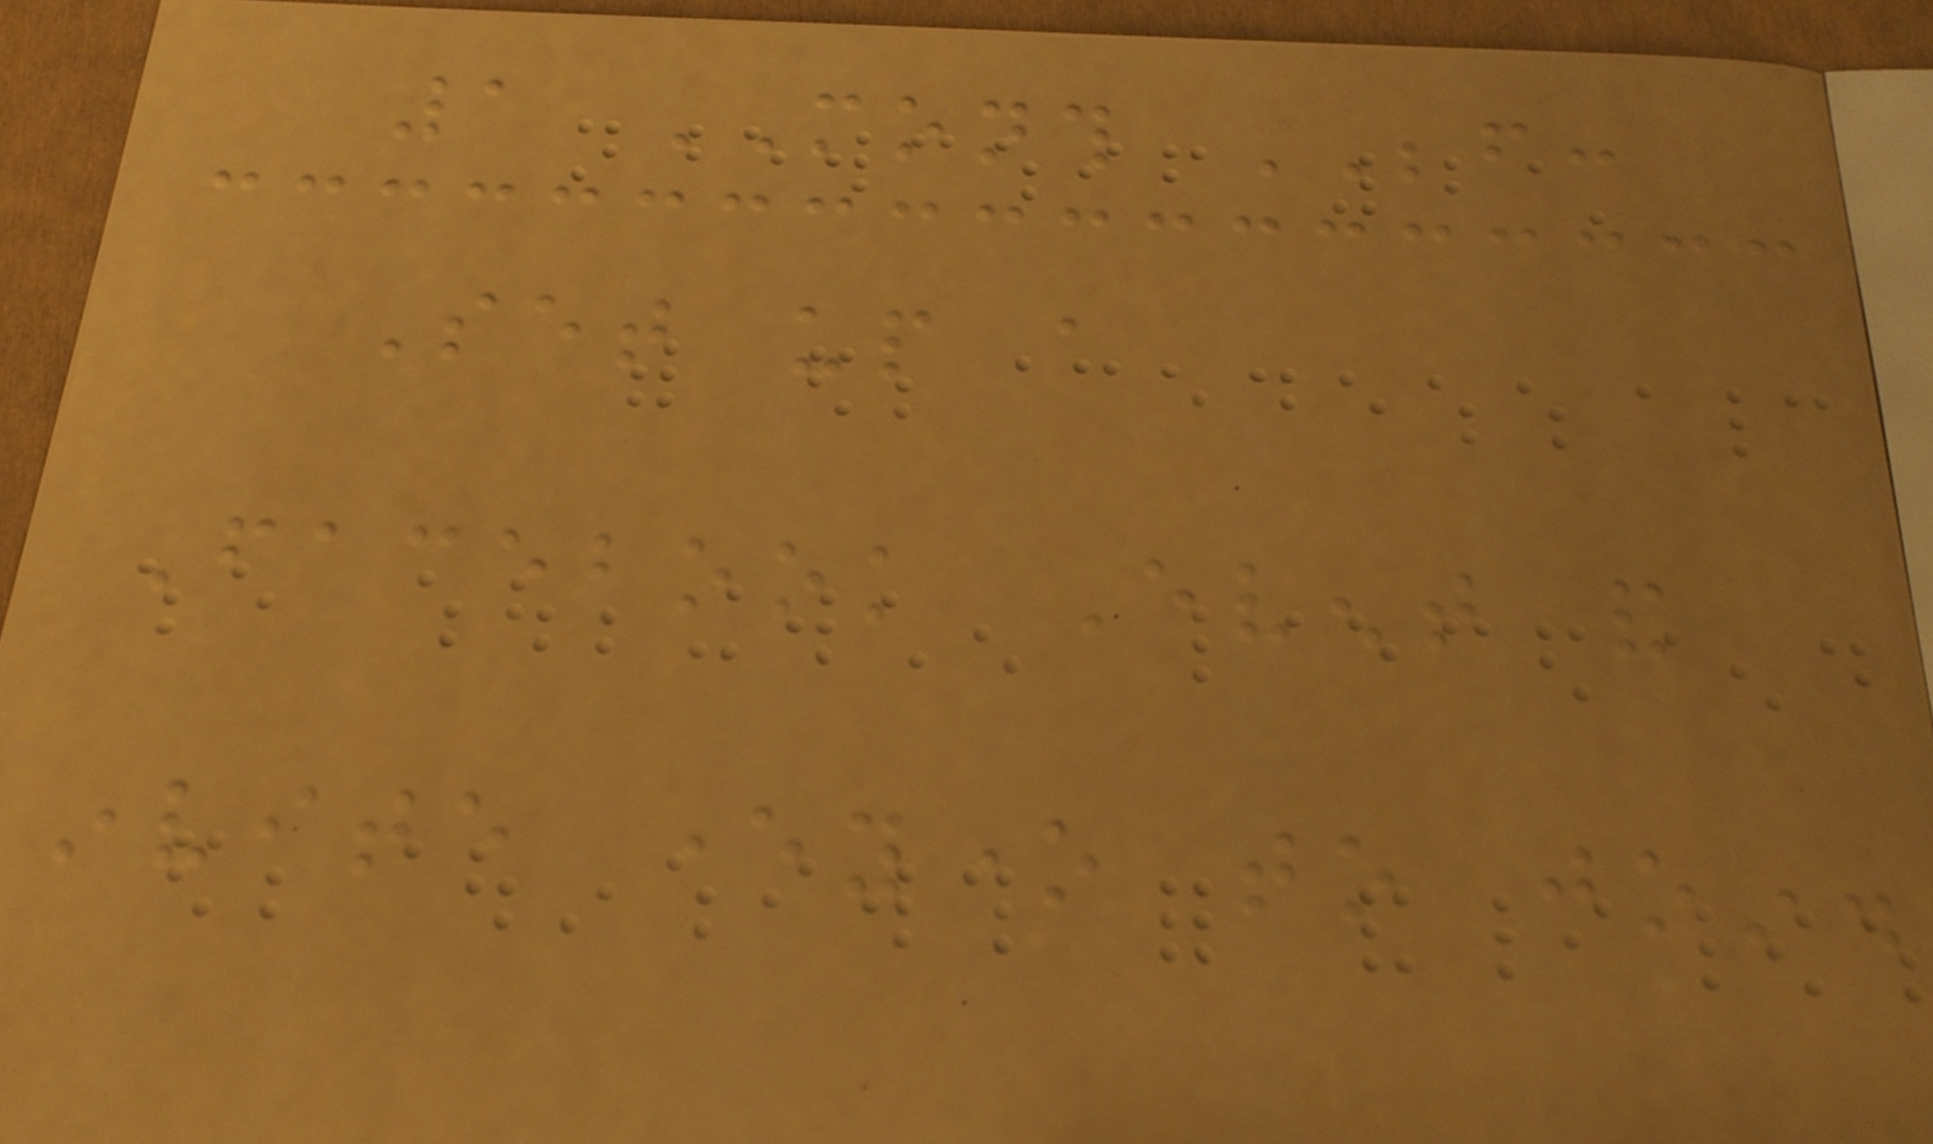1 MONTH BEFORE:
Set up a
Facebook Event and
invite everyone to join.
